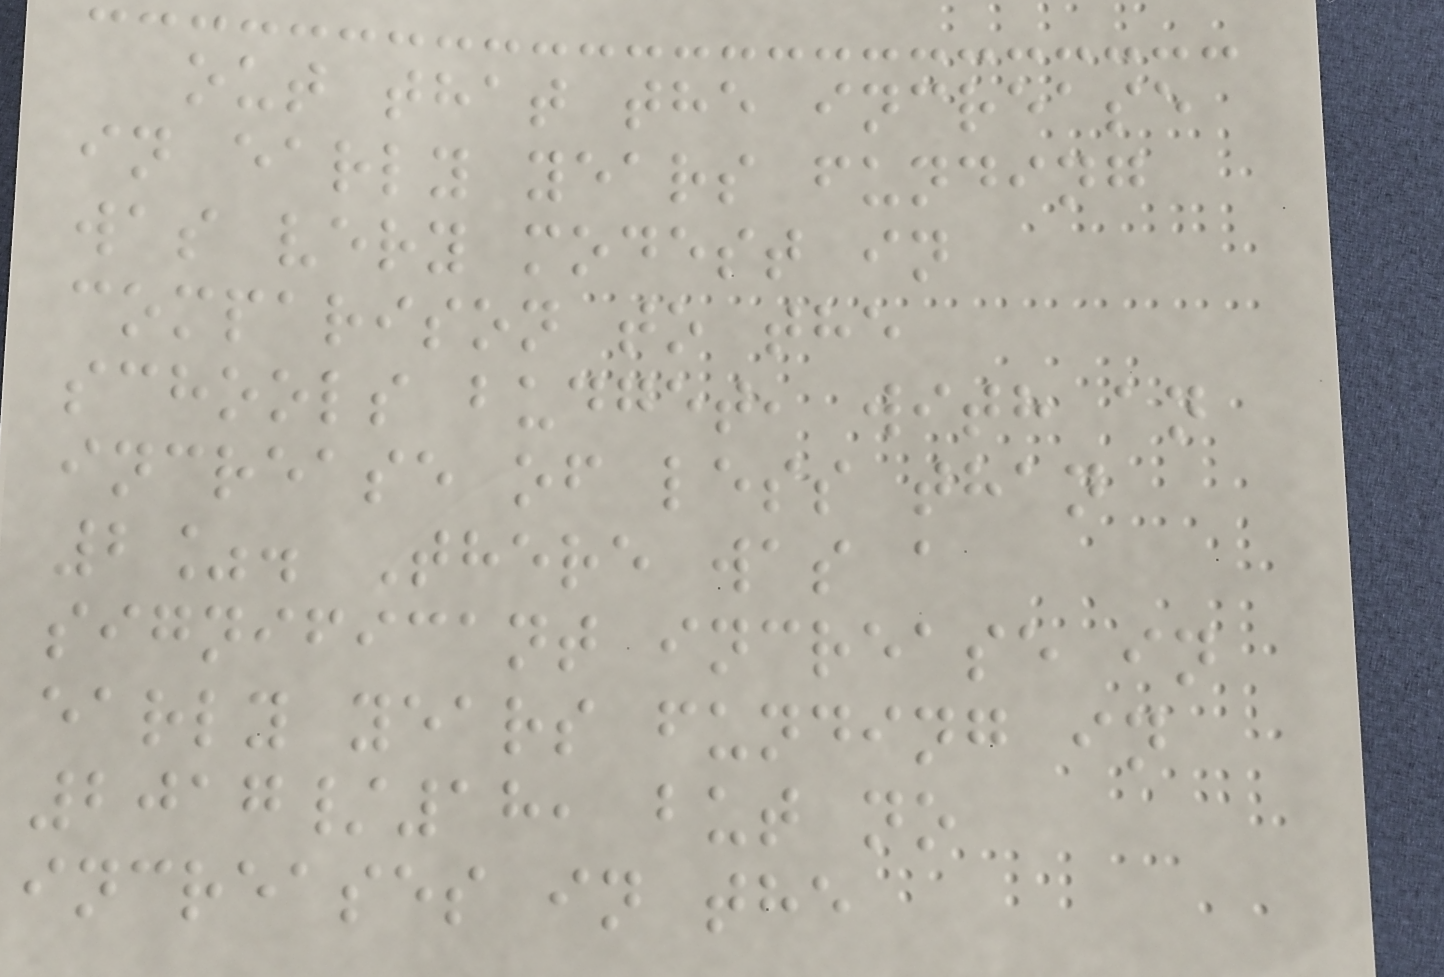out that the increase
in early years funding
was very modest in
comparison to the
schools budget, with an
increase of less than
2%. There was a
significant increase in
early years funding in
2017/18, but no
increases in the
